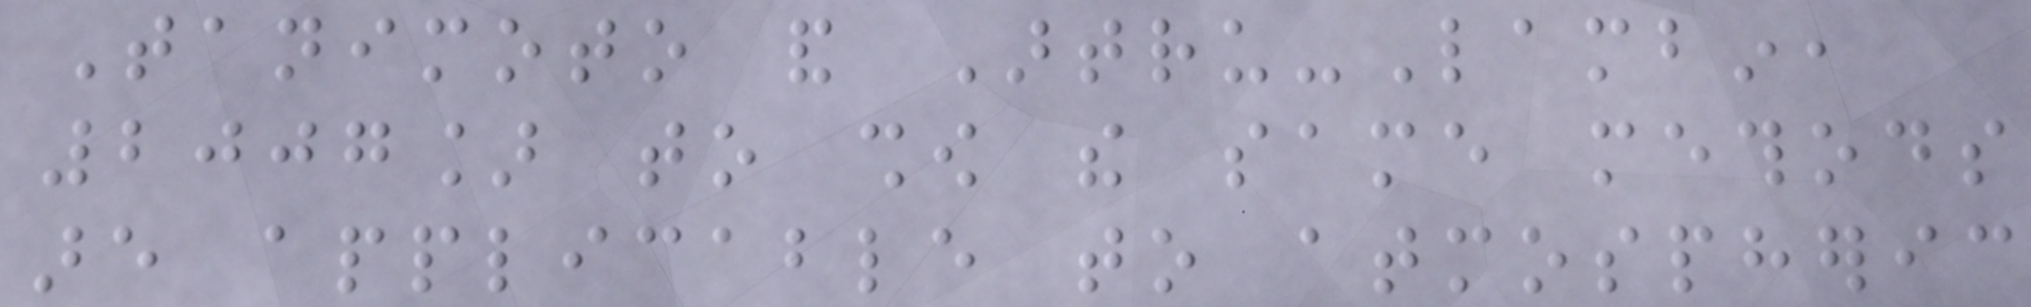Tanimoto and Artru-Lambin,
2007] to show the same methods
are applicable to atmospheric
